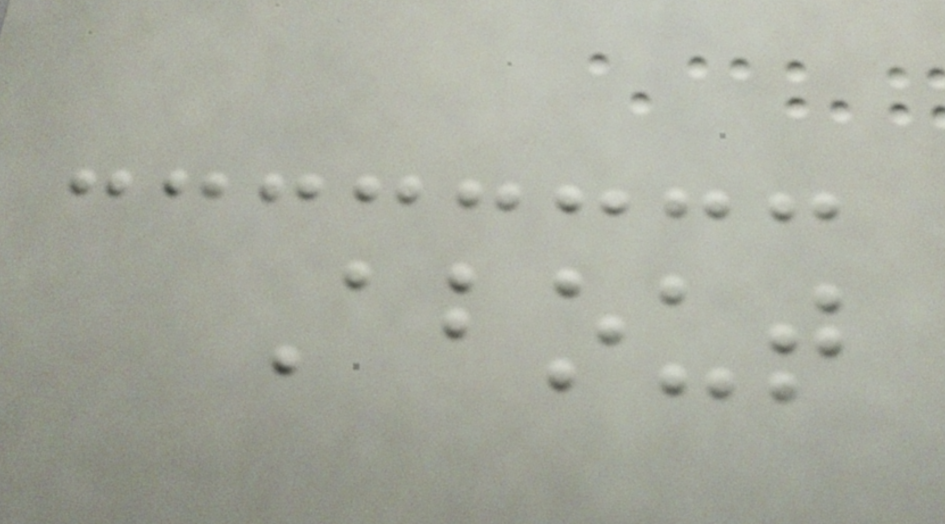About
